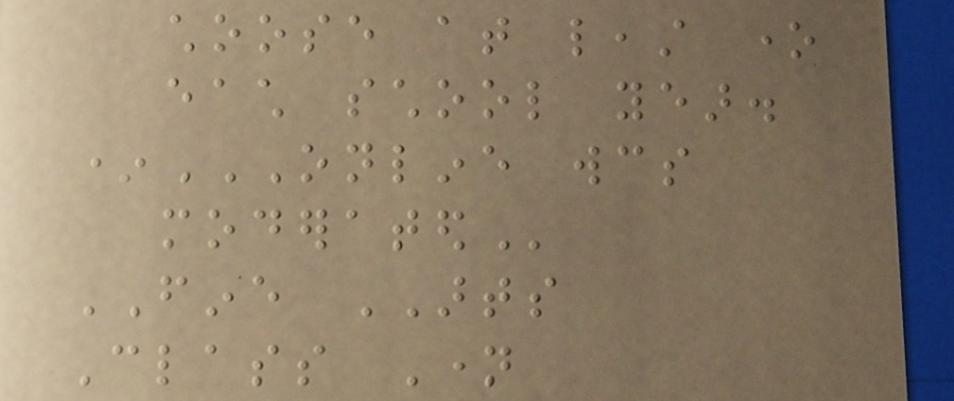choose at least one
each school year.
*ONLINE WCS
MODERATED
FINE ARTS
Class Name
